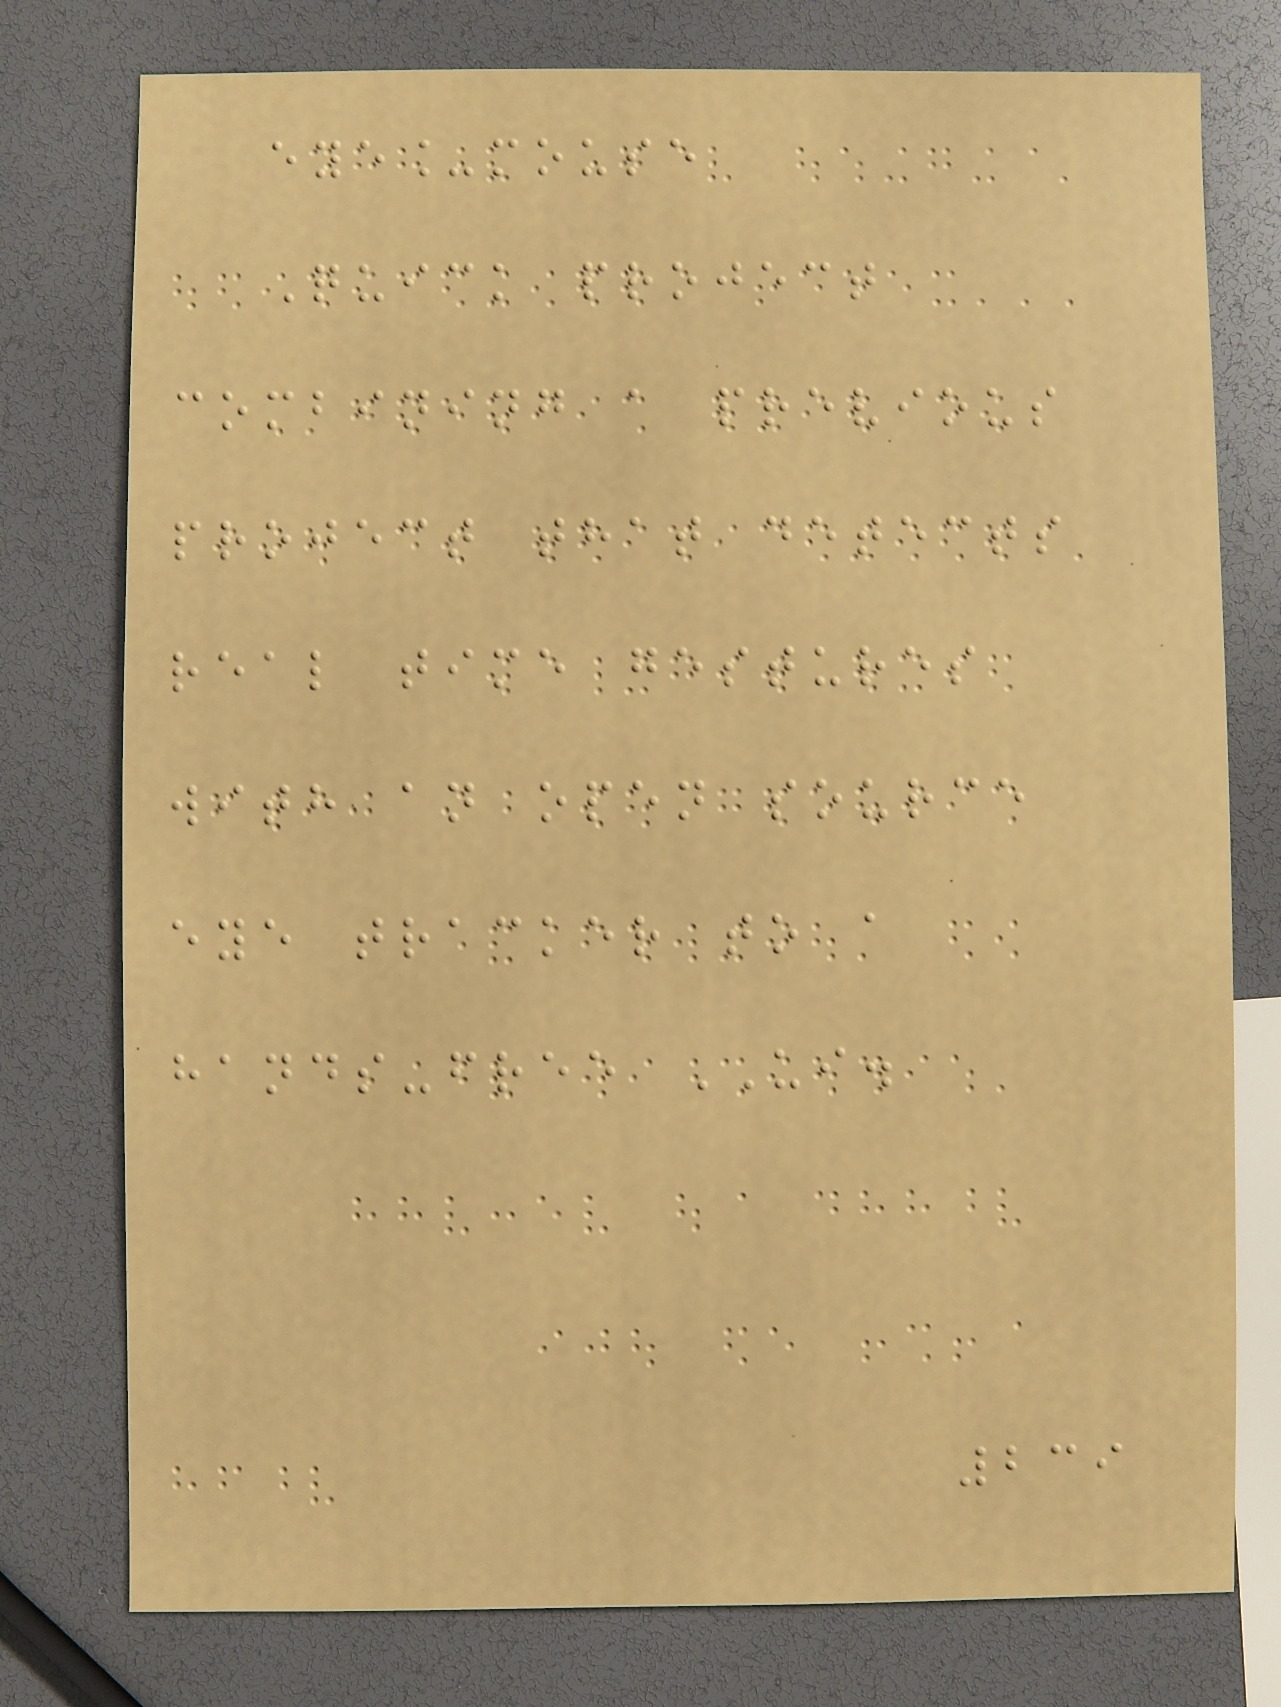eye_mouse
Quick project
combining a previous
project that detects
real time gestures
with an open source
eye tracker to a
hands-free UI.
239
